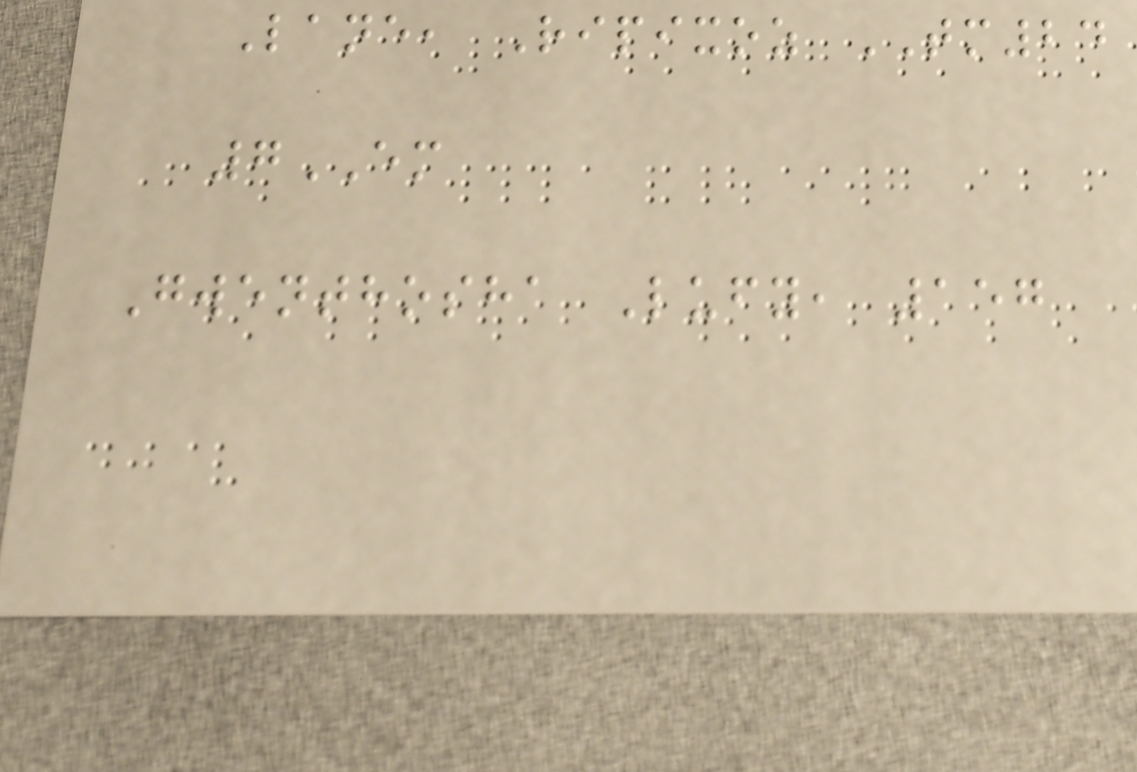Lane, Ripixoz TM24
7EM
Gwenthosha Lufy, 157
